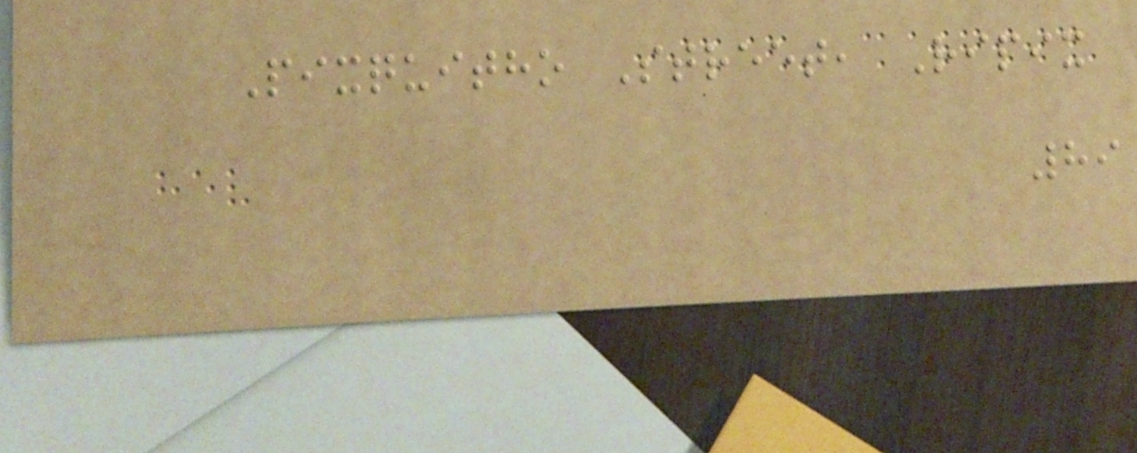Pixquitho Street, Ripix
89
